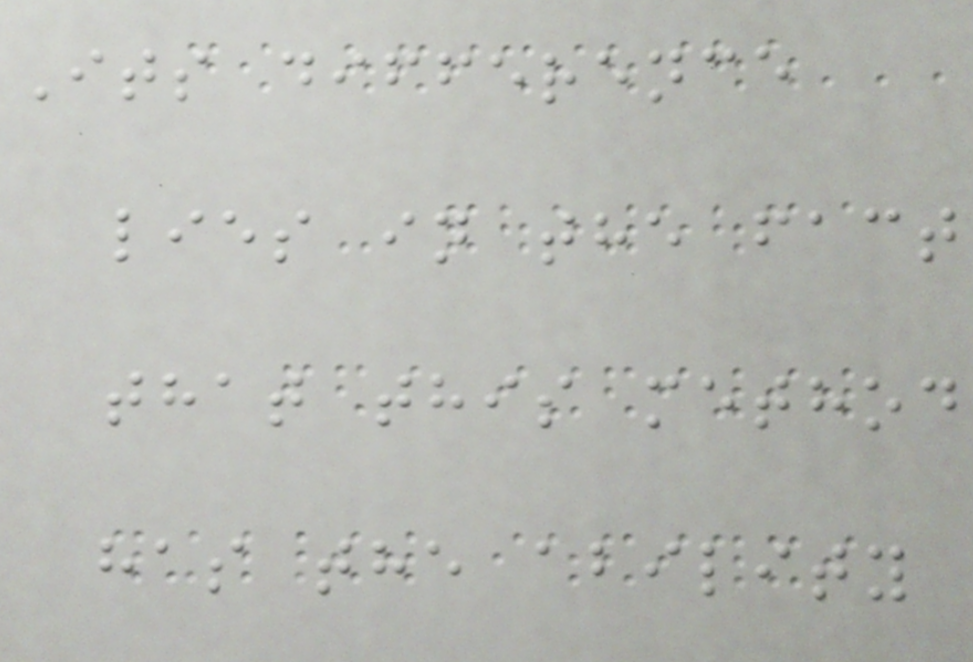Its difference
lies in the fact
that this method
has the ability
